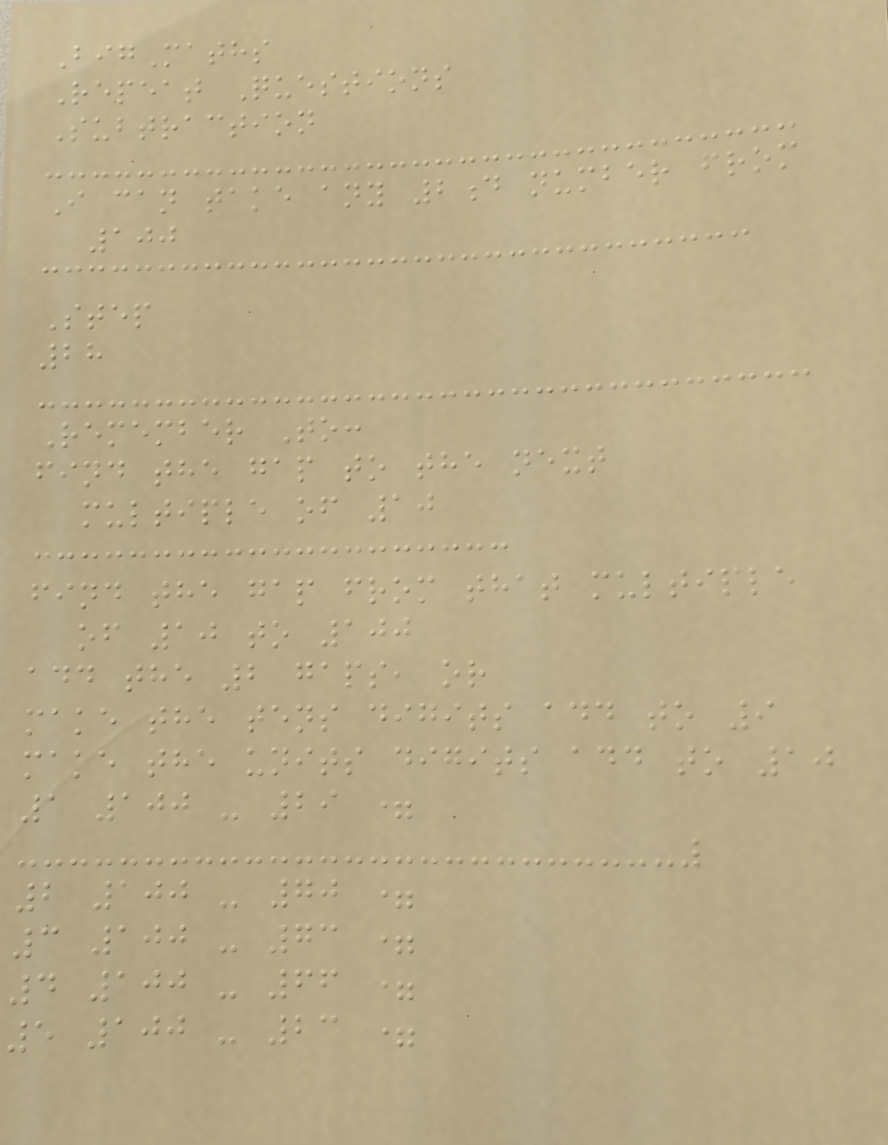BigMaths
Repeat Questions
Subtraction
I can take any 2d number from
100
Step
28
Remember To:
find the gap to the next
multiple of 10
find the gap from that multiple
of 10 to 100
add the 2 gaps, or
make the tens digits add to 9
make the units digits add to 10
1 100 - 29 =
2 100 - 70 =
3 100 - 73 =
4 100 - 66 =
5 100 - 23 =
